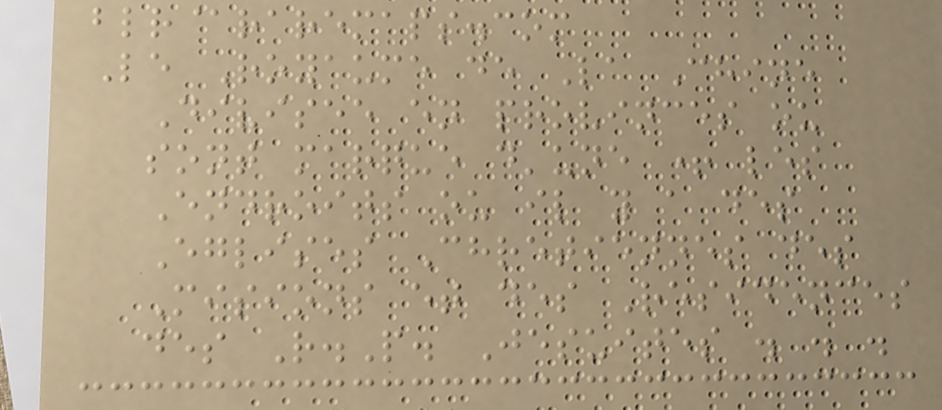blr@raremaps.com
Le Royaume de La Chine
Divisee en provinces ou
sont marque d'une + les
Endroits ou il y a des
Eglises Chretiennes des
Misions et des Residences
des R.P. Jesuites . . .
